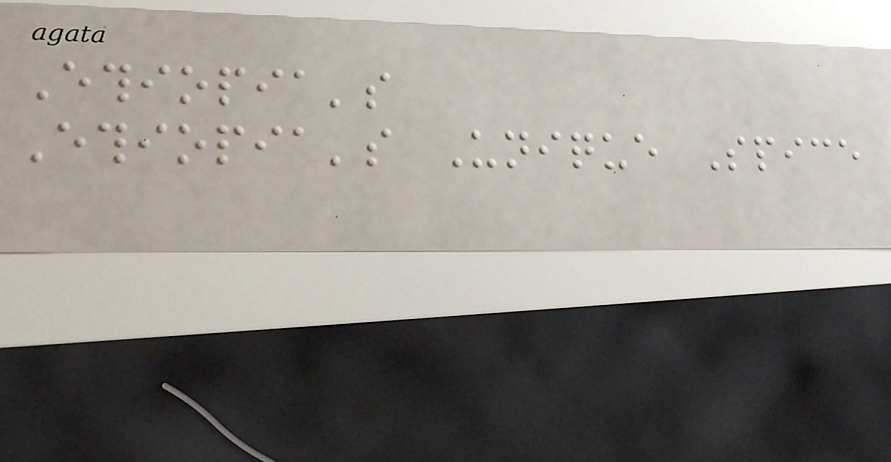Ethiopia's
Ethiopia's Unique Spice
